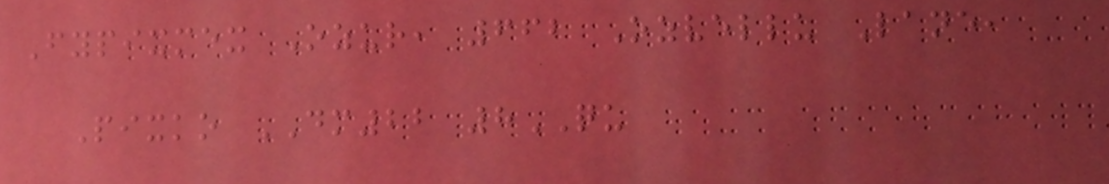Fypixmex Ozur, 662 Ozvellu Lane,
Pixko DM22 8QU
